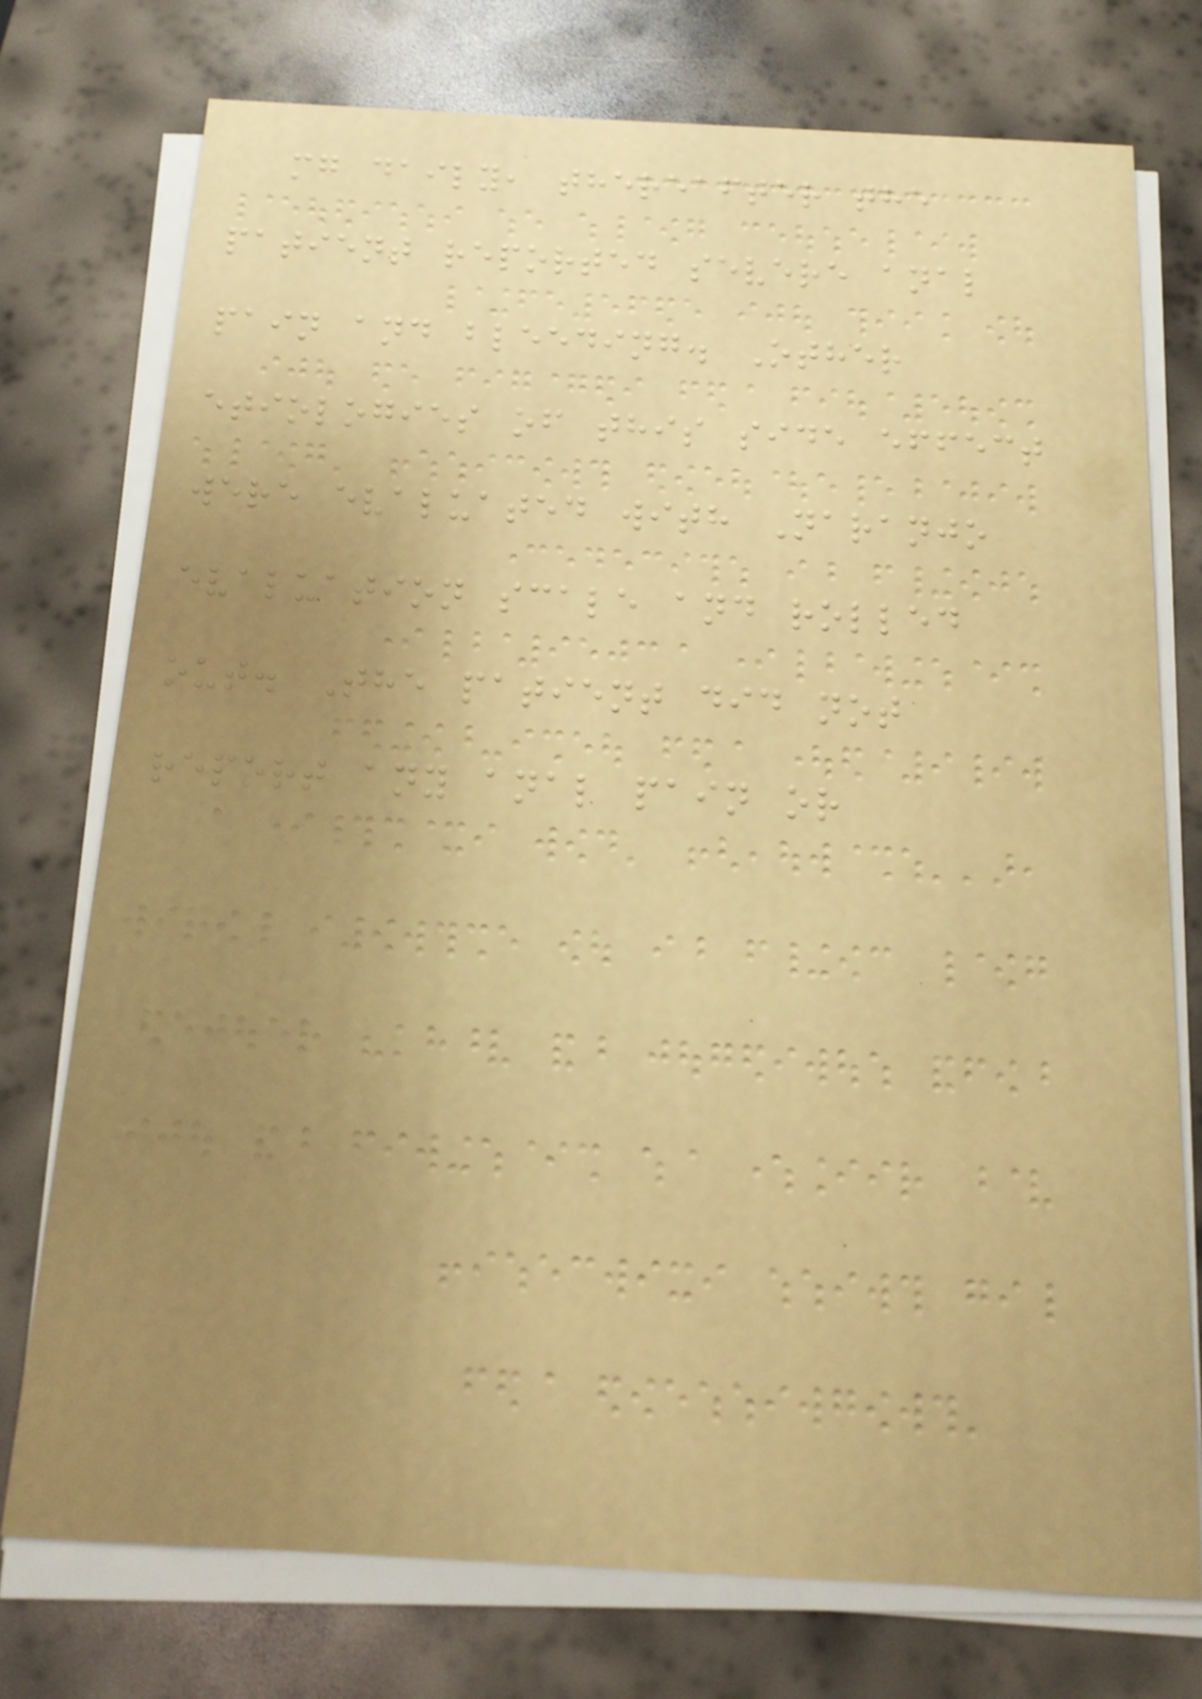mg daily, thereafter the
patient reported severe anal
pain and bleeding. Other
etiologies of this side effect
were evaluated with Naranjo
evaluation scale and rolled
out. The patient did not
report any anal pain or
